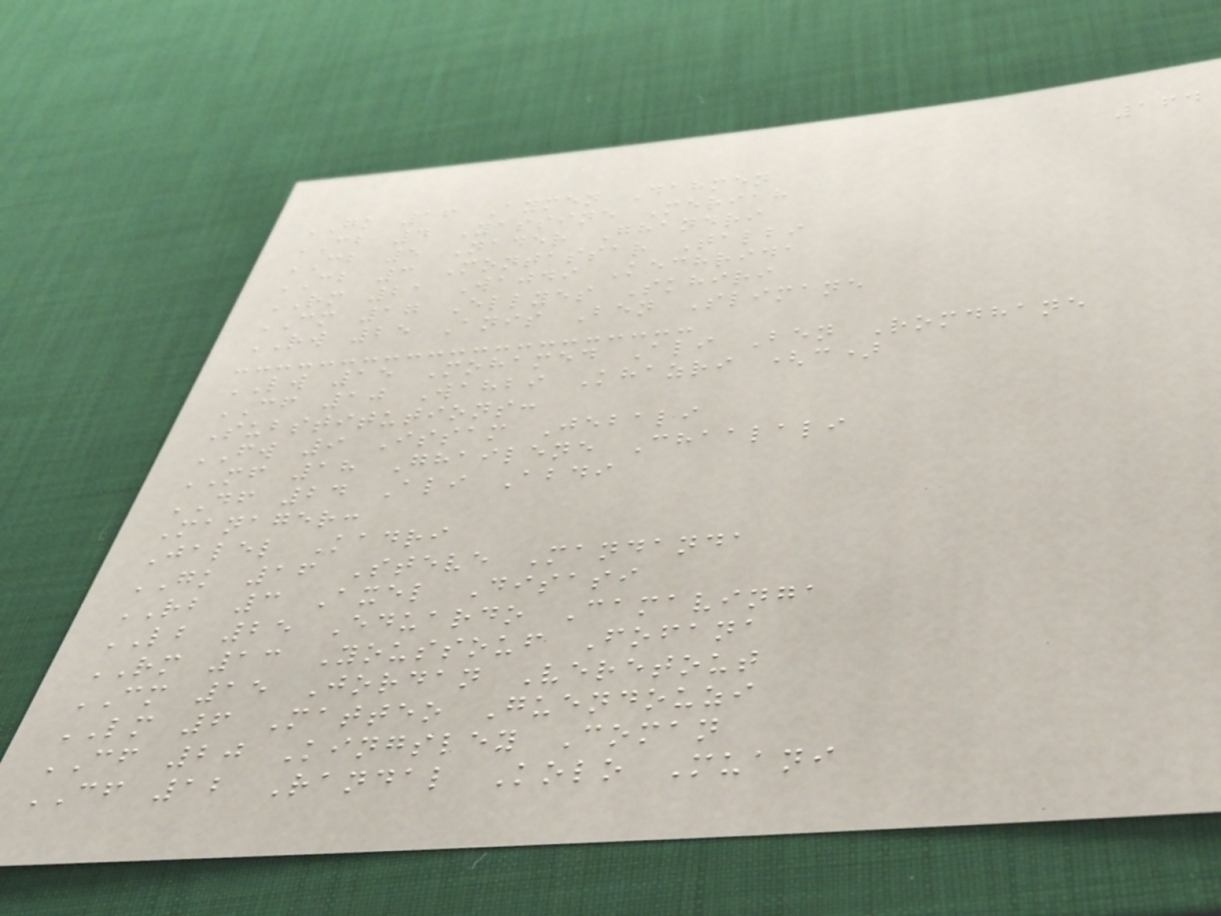164
GK 16 Aymen Dahmen
CB 4 Yassine Meriah
CB 5 Nader Ghandri
CB 3 Montassar Talbi
RM 21 Wajdi Kechrida
CM 17 Ellyes Skhiri
RW 25 Anis Ben Slimane
LW 15 Mohamed Ali Ben Romdhane
CF 10 Wahbi Khazri (c)
Substitutions:
FW 9 Issam Jebali
MF 18 Ghailene Chaalali
DF 24 Ali Abdi
Manager:
Jalel Kadri
GK 16 Steve Mandanda
RB 3 Axel Disasi
LB 25 Eduardo Camavinga
RM 13 Youssouf Fofana
CM 15 Jordan Veretout
LM 6 Matteo Guendouzi
CF 20 Kingsley Coman
CF 12 Randal Kolo Muani
